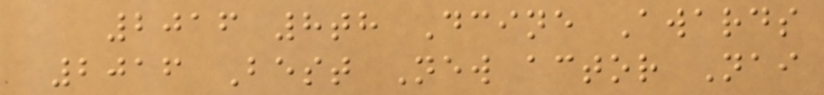2016 8th Dcine Awards
2016 Best New actor Nai
